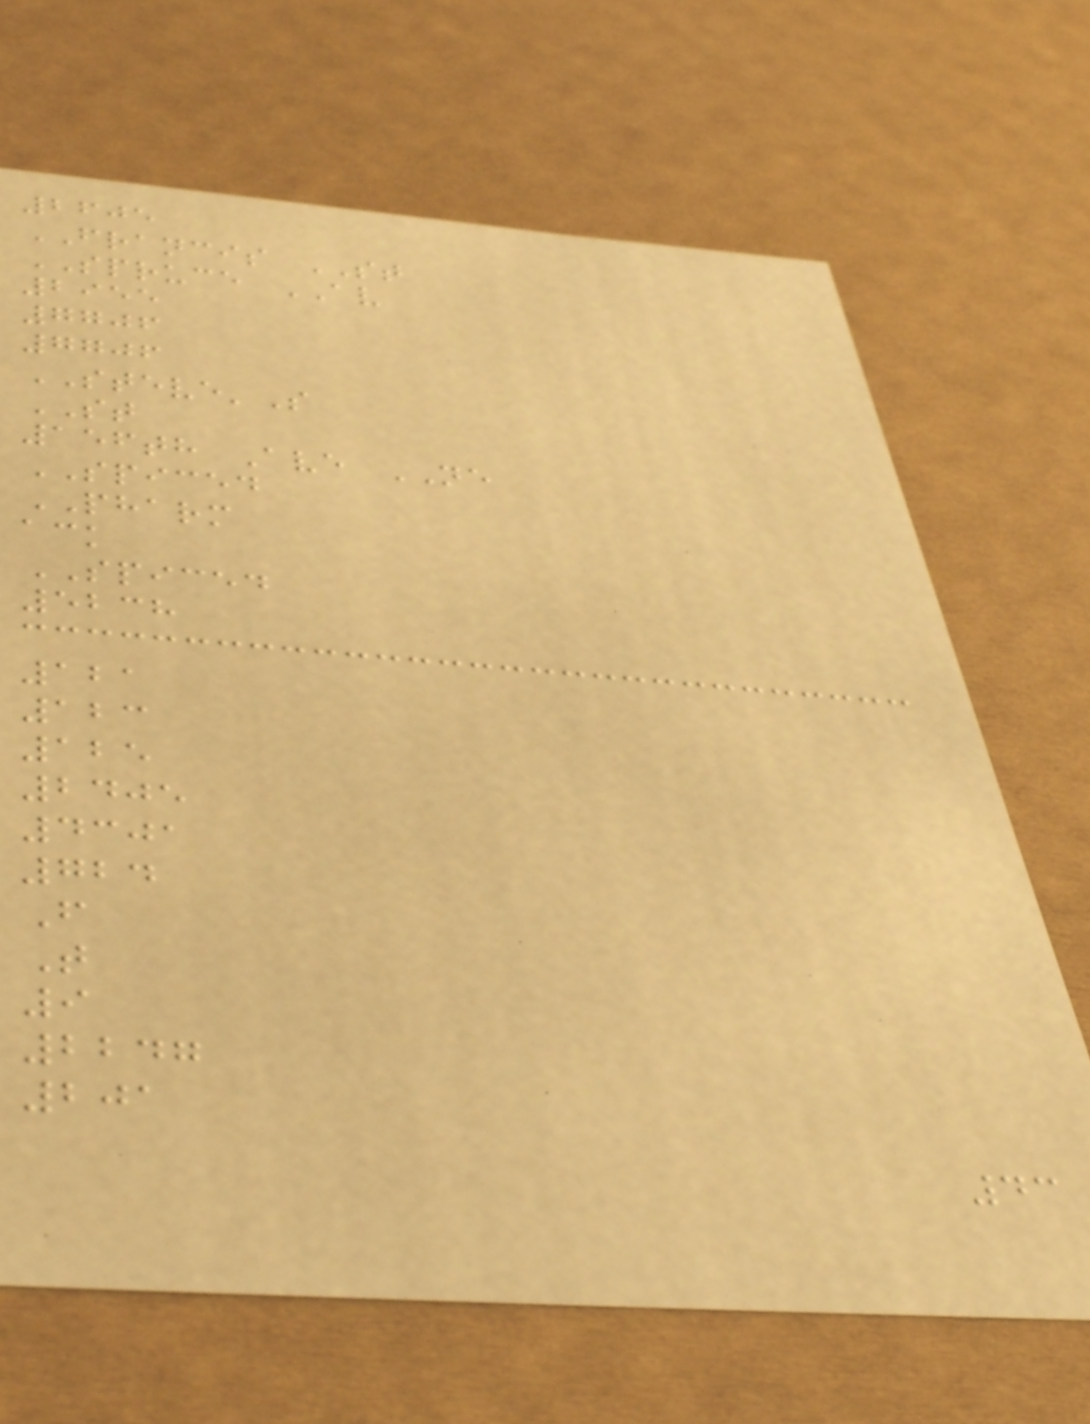2605
FRANCIS ST
SPRUCE AV
2955
7706
7706
STEVE'S
ST
156th Ave NE
SPICED
PHARM
ack
SPICED
5238
121
123
125
2405
4301
724
F
T
9
2247
201
43
